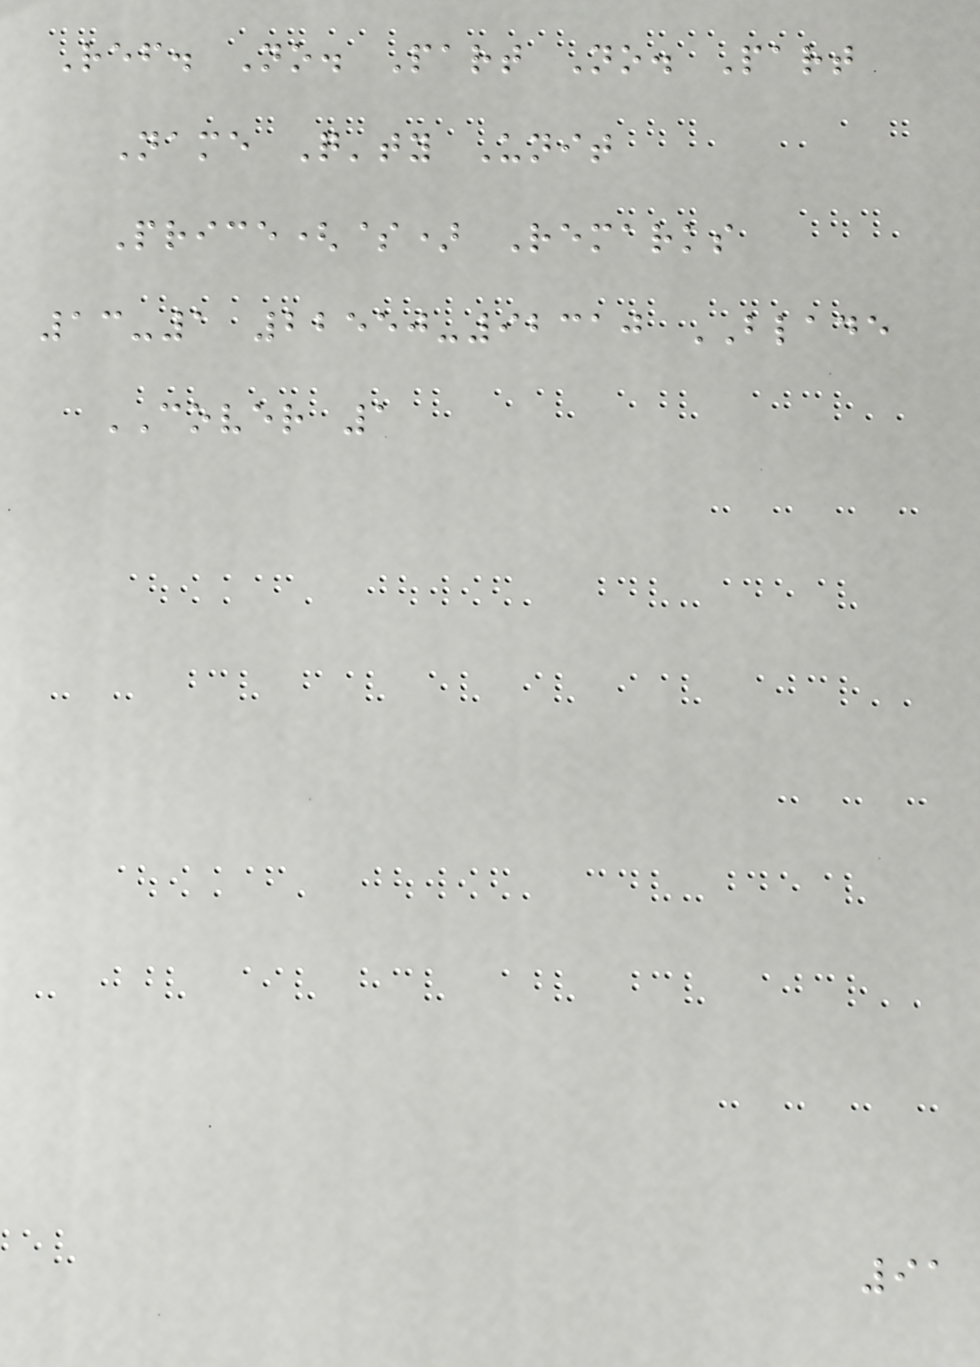Ref. No. Part No. Part
Name Q'ty Unit
Price($) Remarks
13-1 22550-92310 BLADE
COVER 1
91
